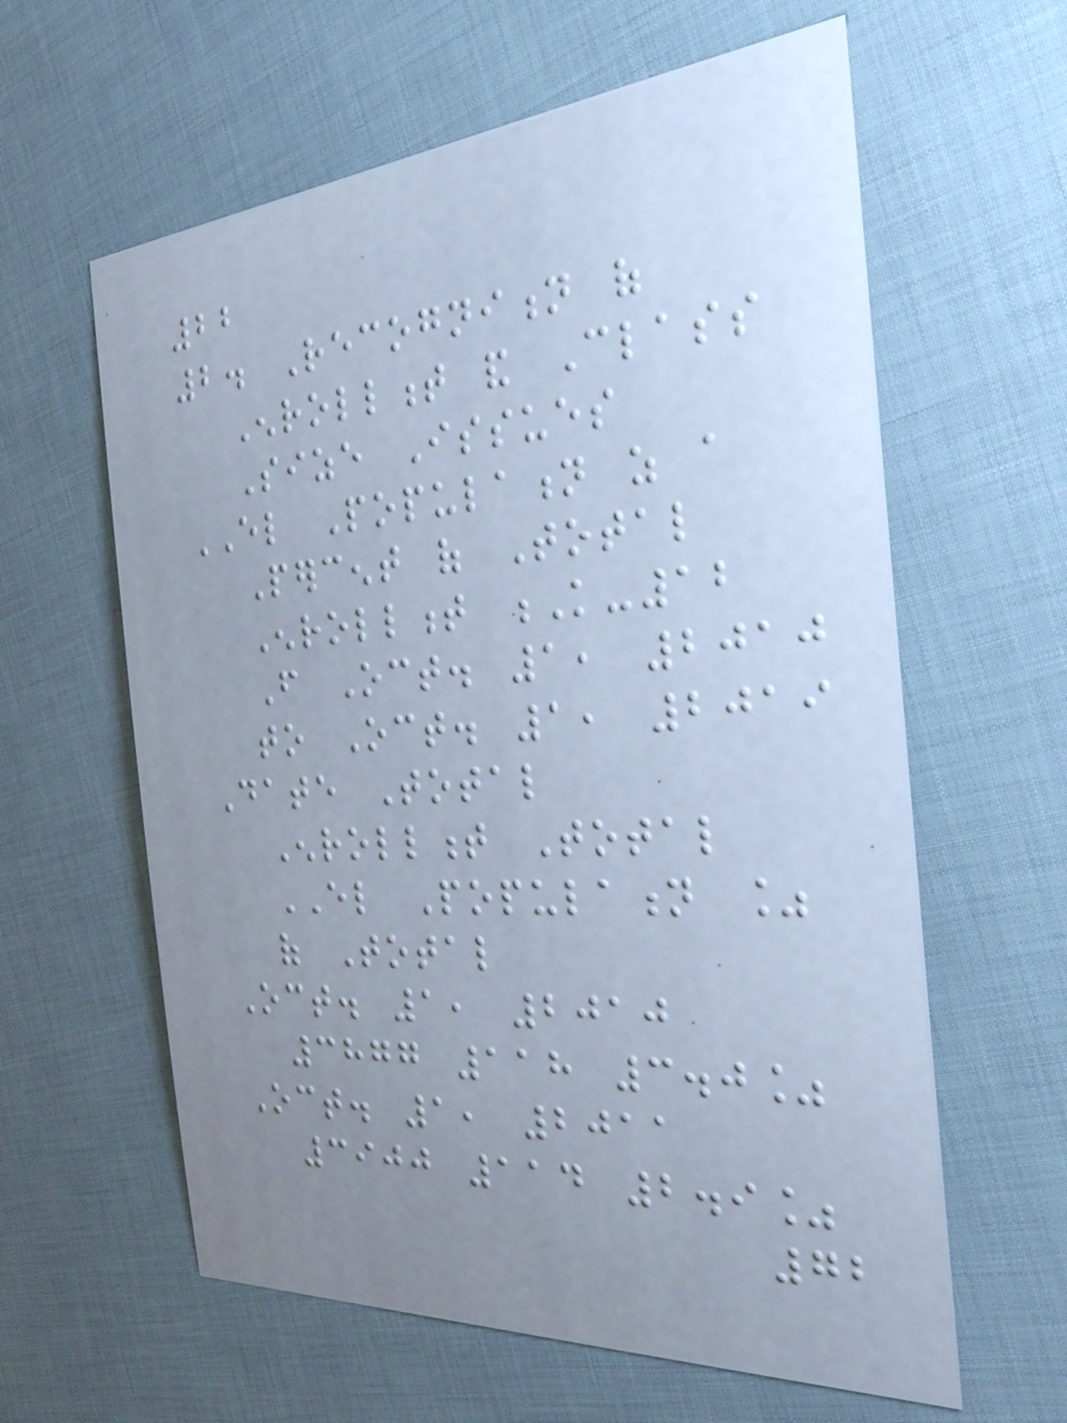22
2. Recognition of
Enrollment and Class
Size Issues
EL Population as a
Percent of Total
Enrollment K-12
From Oct. 1, 2010
to Oct. 1, 2019
Date Total
Enrollment Total
EL Population %
of Total
Oct. 1, 2010
3877 118 3.0%
Oct. 1, 2011
3900 114 2.9%
72
